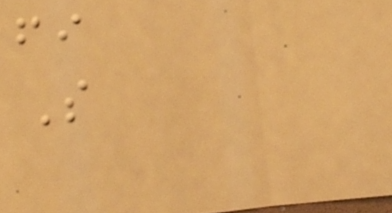fi
S
